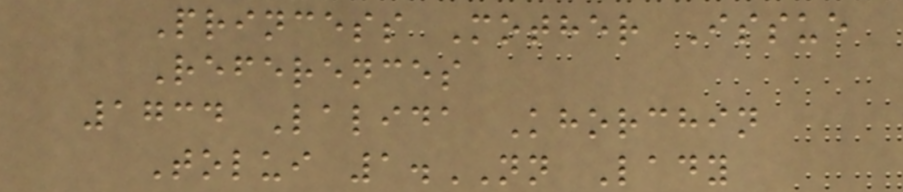Princess Mother Issue
References
1734 Lalida Khorchin
Tolui 1.NN Lady
